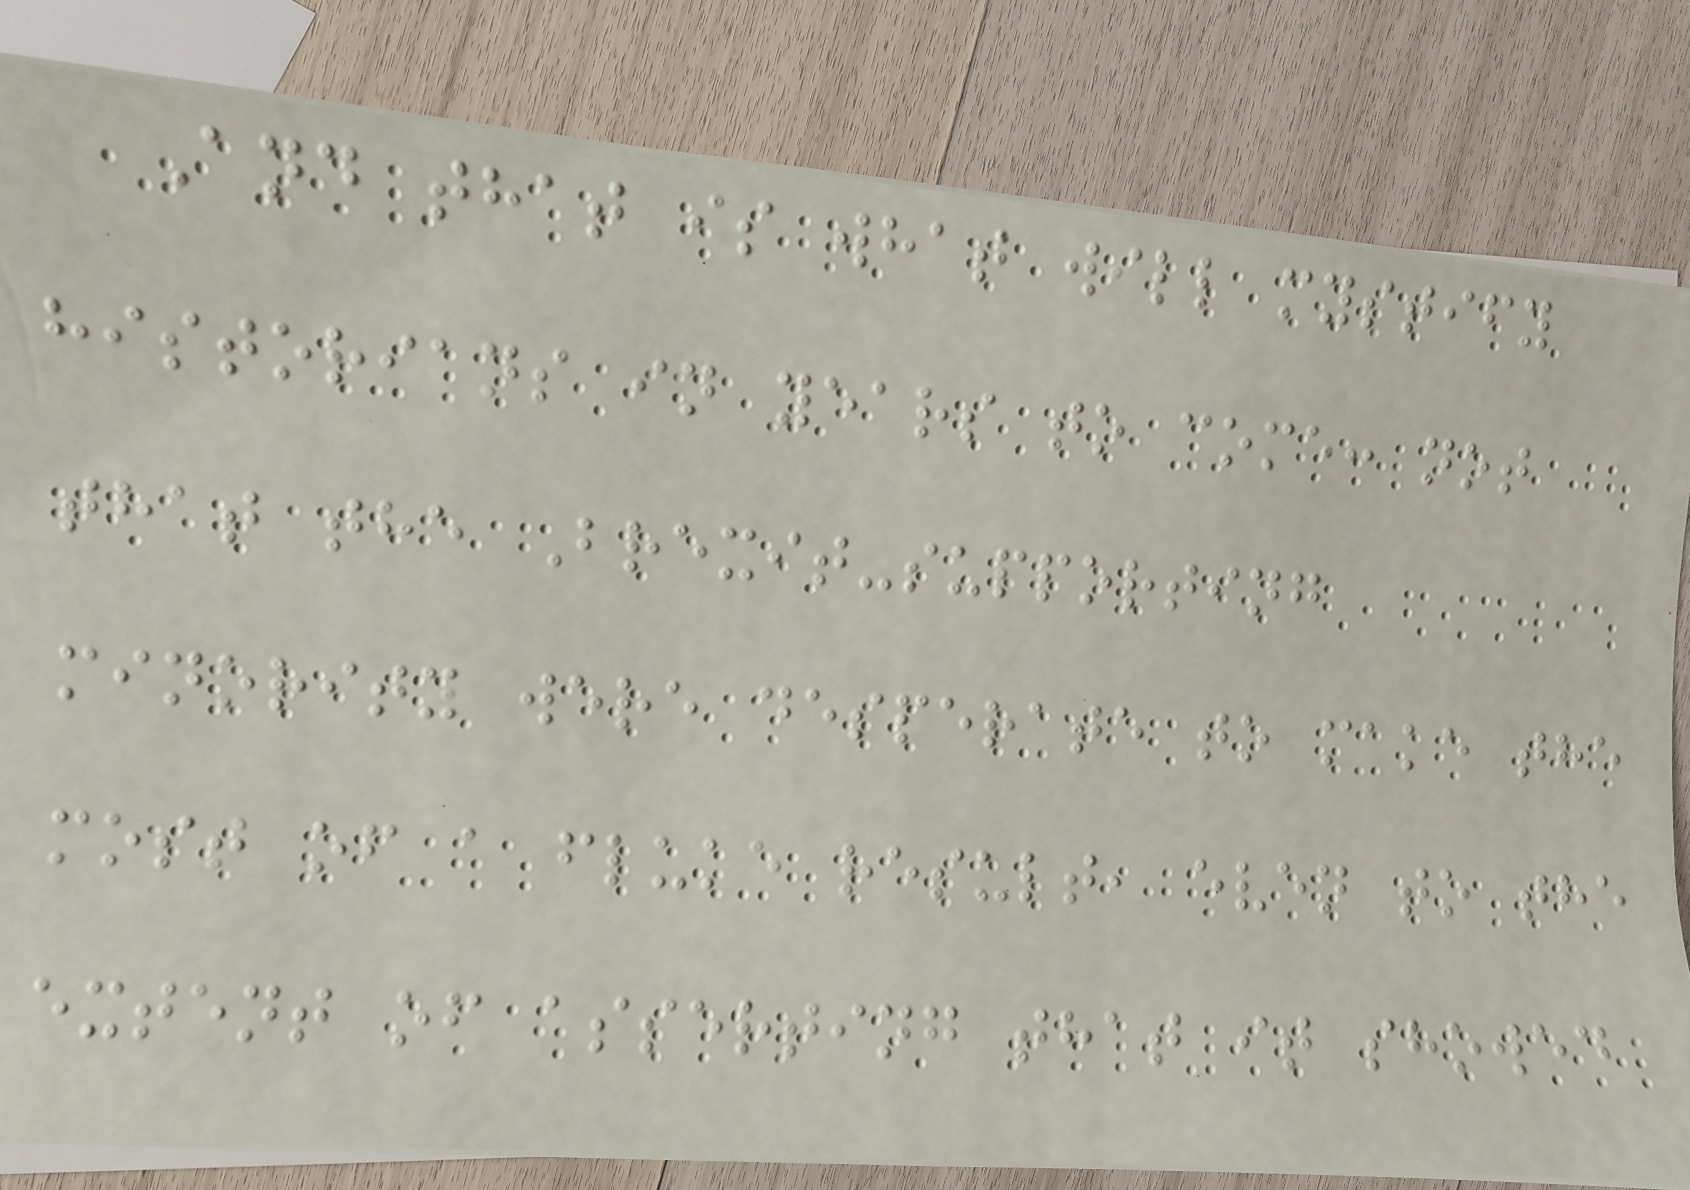And that is what will mystify
historians in years to come: not
that the Brexit-supporting
minority were desperate to make the
most of a fluke result, even to the
extent of asserting that it showed
